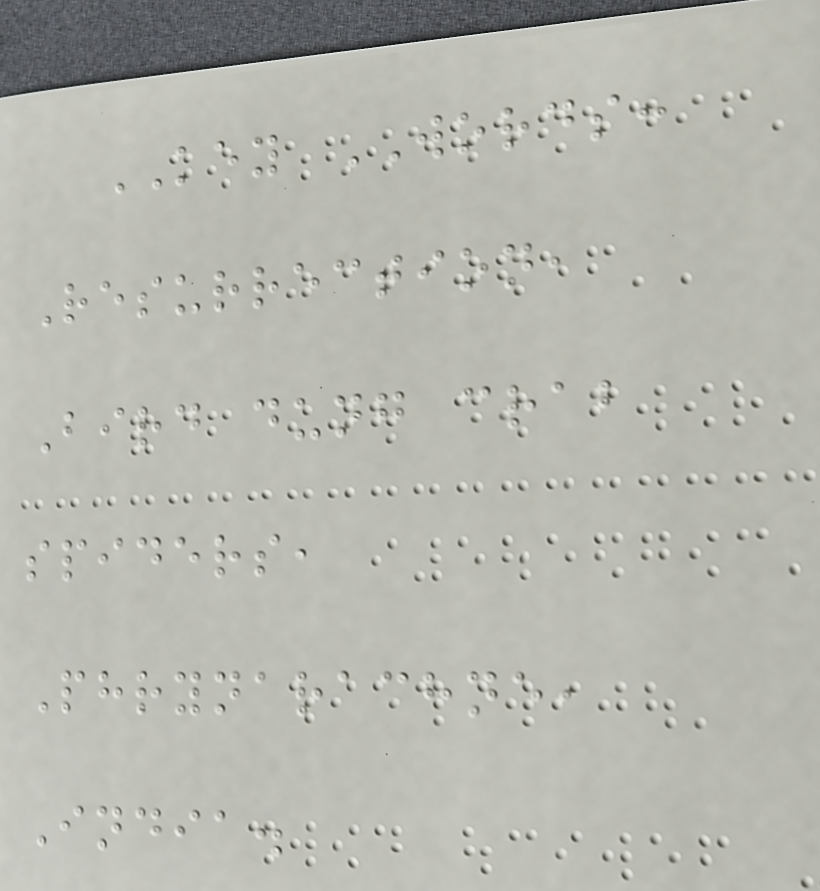KEY WORDS:
Resurrection,
Bird dung crab
spiders,
Phrynarachne,
India.
